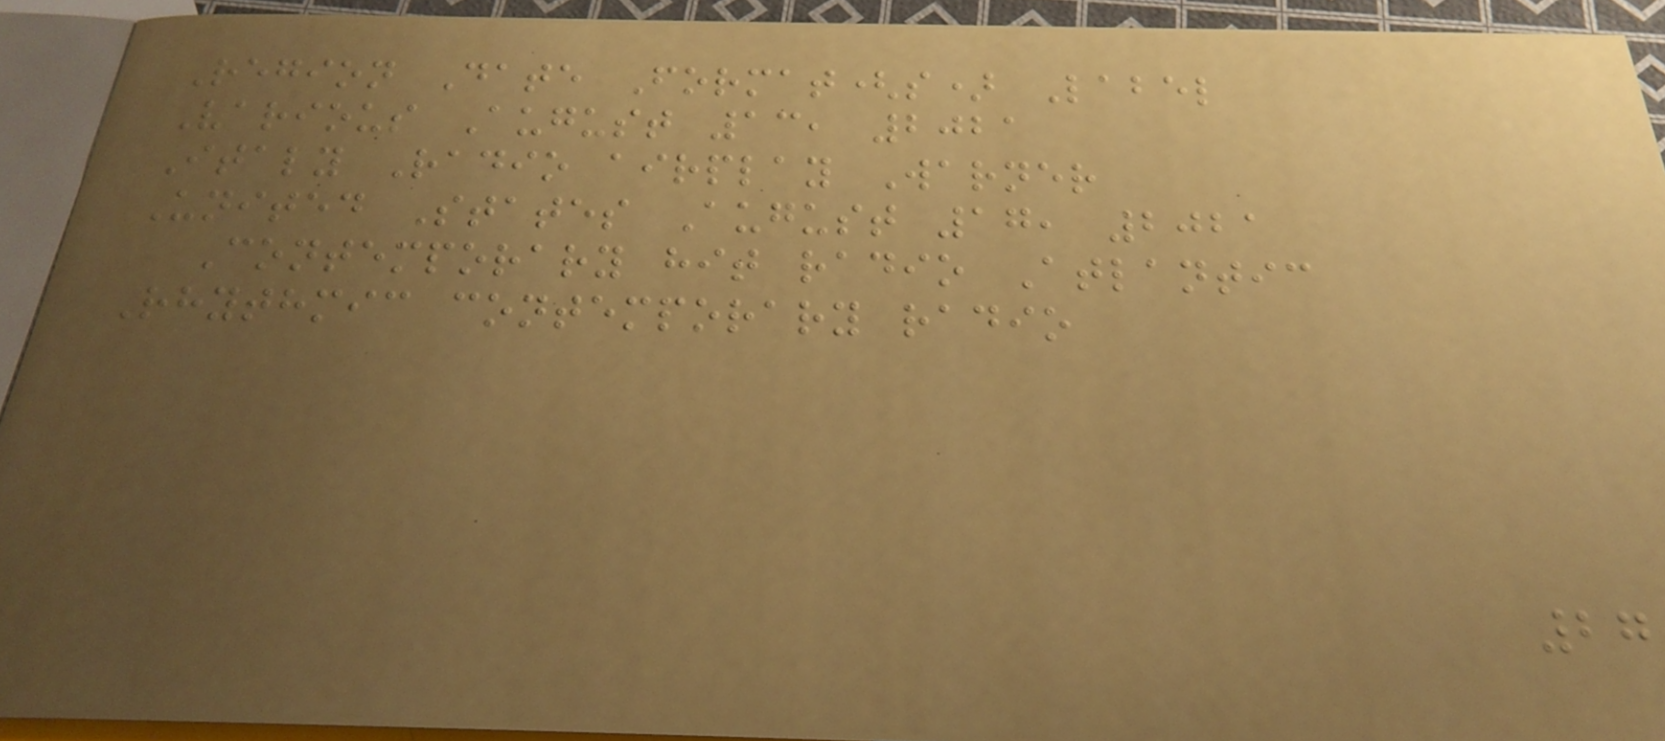Region Date Format(s) Label
Various August 13, 2021
Italy Radio airplay Warner
United States August 17, 2021
Contemporary hit radio Atlantic
Rhythmic contemporary radio
27
